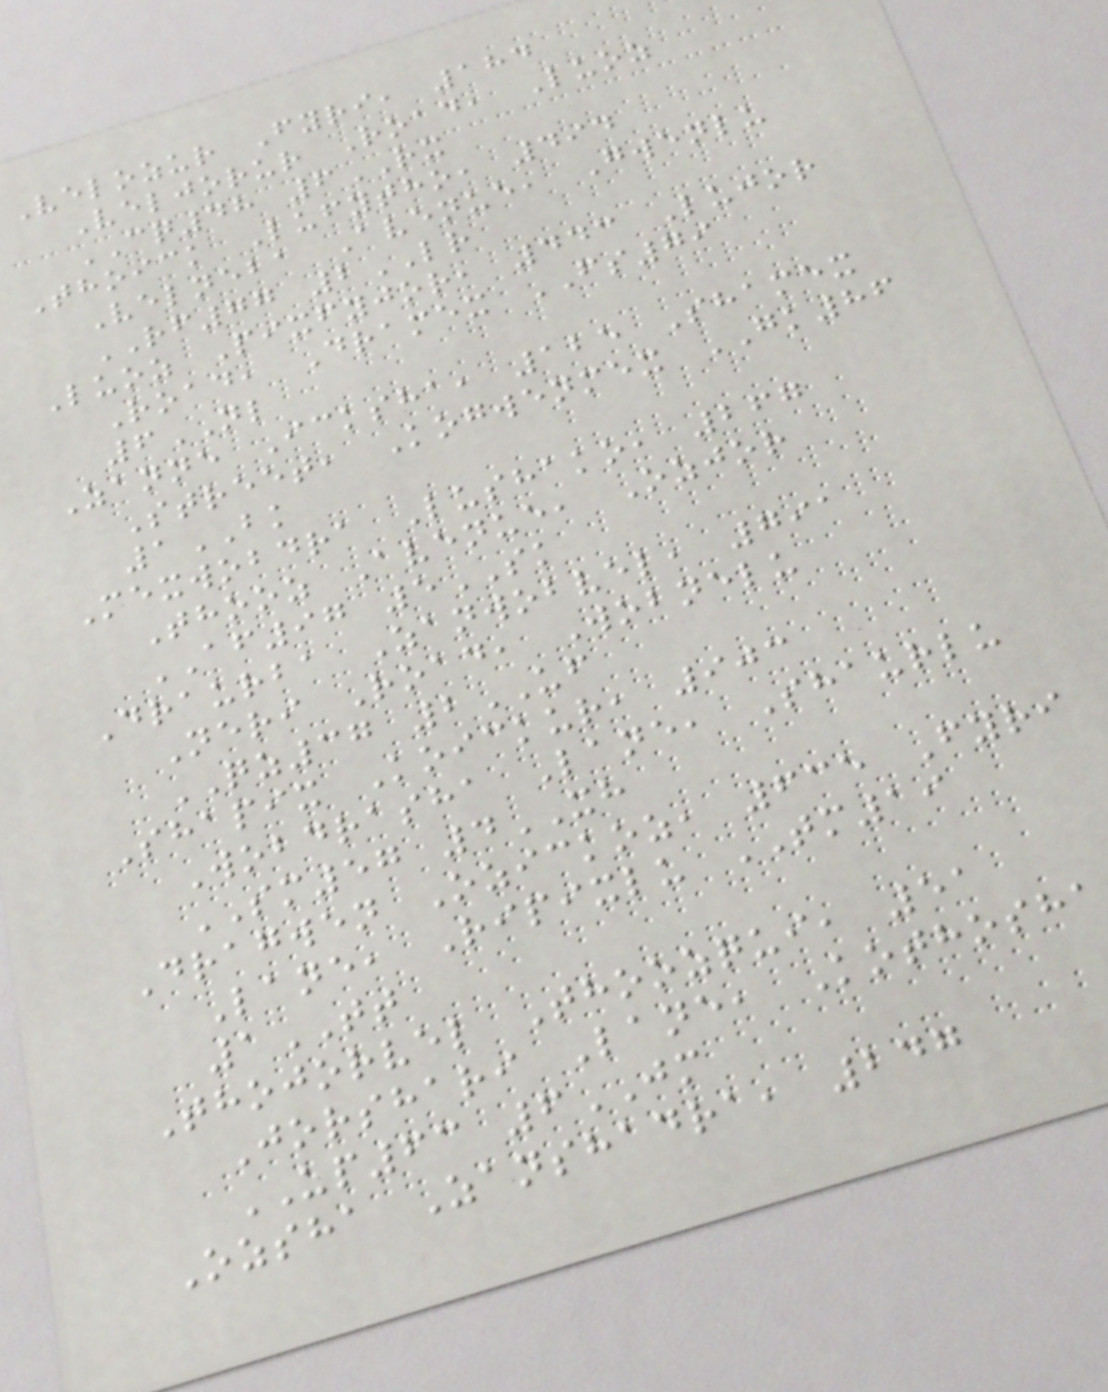Velozur Fyri, 184
Veljorur Road, Luoz
CQ48 6RX
Thoick Lufytho, 494
Velneba Avenue, Gwenlu
RF77 2LR
Luoz Pixfyjor, 443 Lujor
Road, Dramex FS79
6NL
Zanne Icksha, 125 Shamex
Street, Kogwenmex GK86
1BK
Mexwobdra Lushako, 267
Thooz Avenue, Ozjor
AF97 5SK
Draurba Zanwobvel, 791
Neri Road, Wobnelu
QZ37 2UF
Shapix Koickur, 903
Wobdrasha Lane, Shaurlu
SM57 4XH
Dragwen Ozickoz, 635 Fyri
Lane, Ripixlu TM19
1TT
Thojorvel Thoozqui, 51
Jorshari Lane, Kothosha
UP63 6JM
Ozsha Zanshadra, 247
